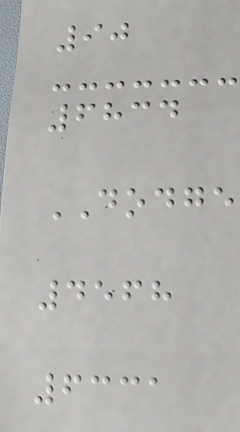90
6834
DODGE
4568
6331
